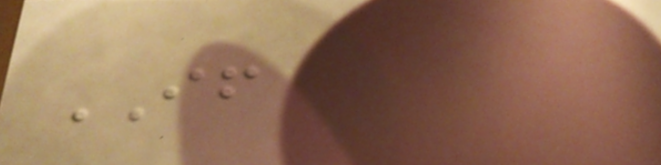IF
